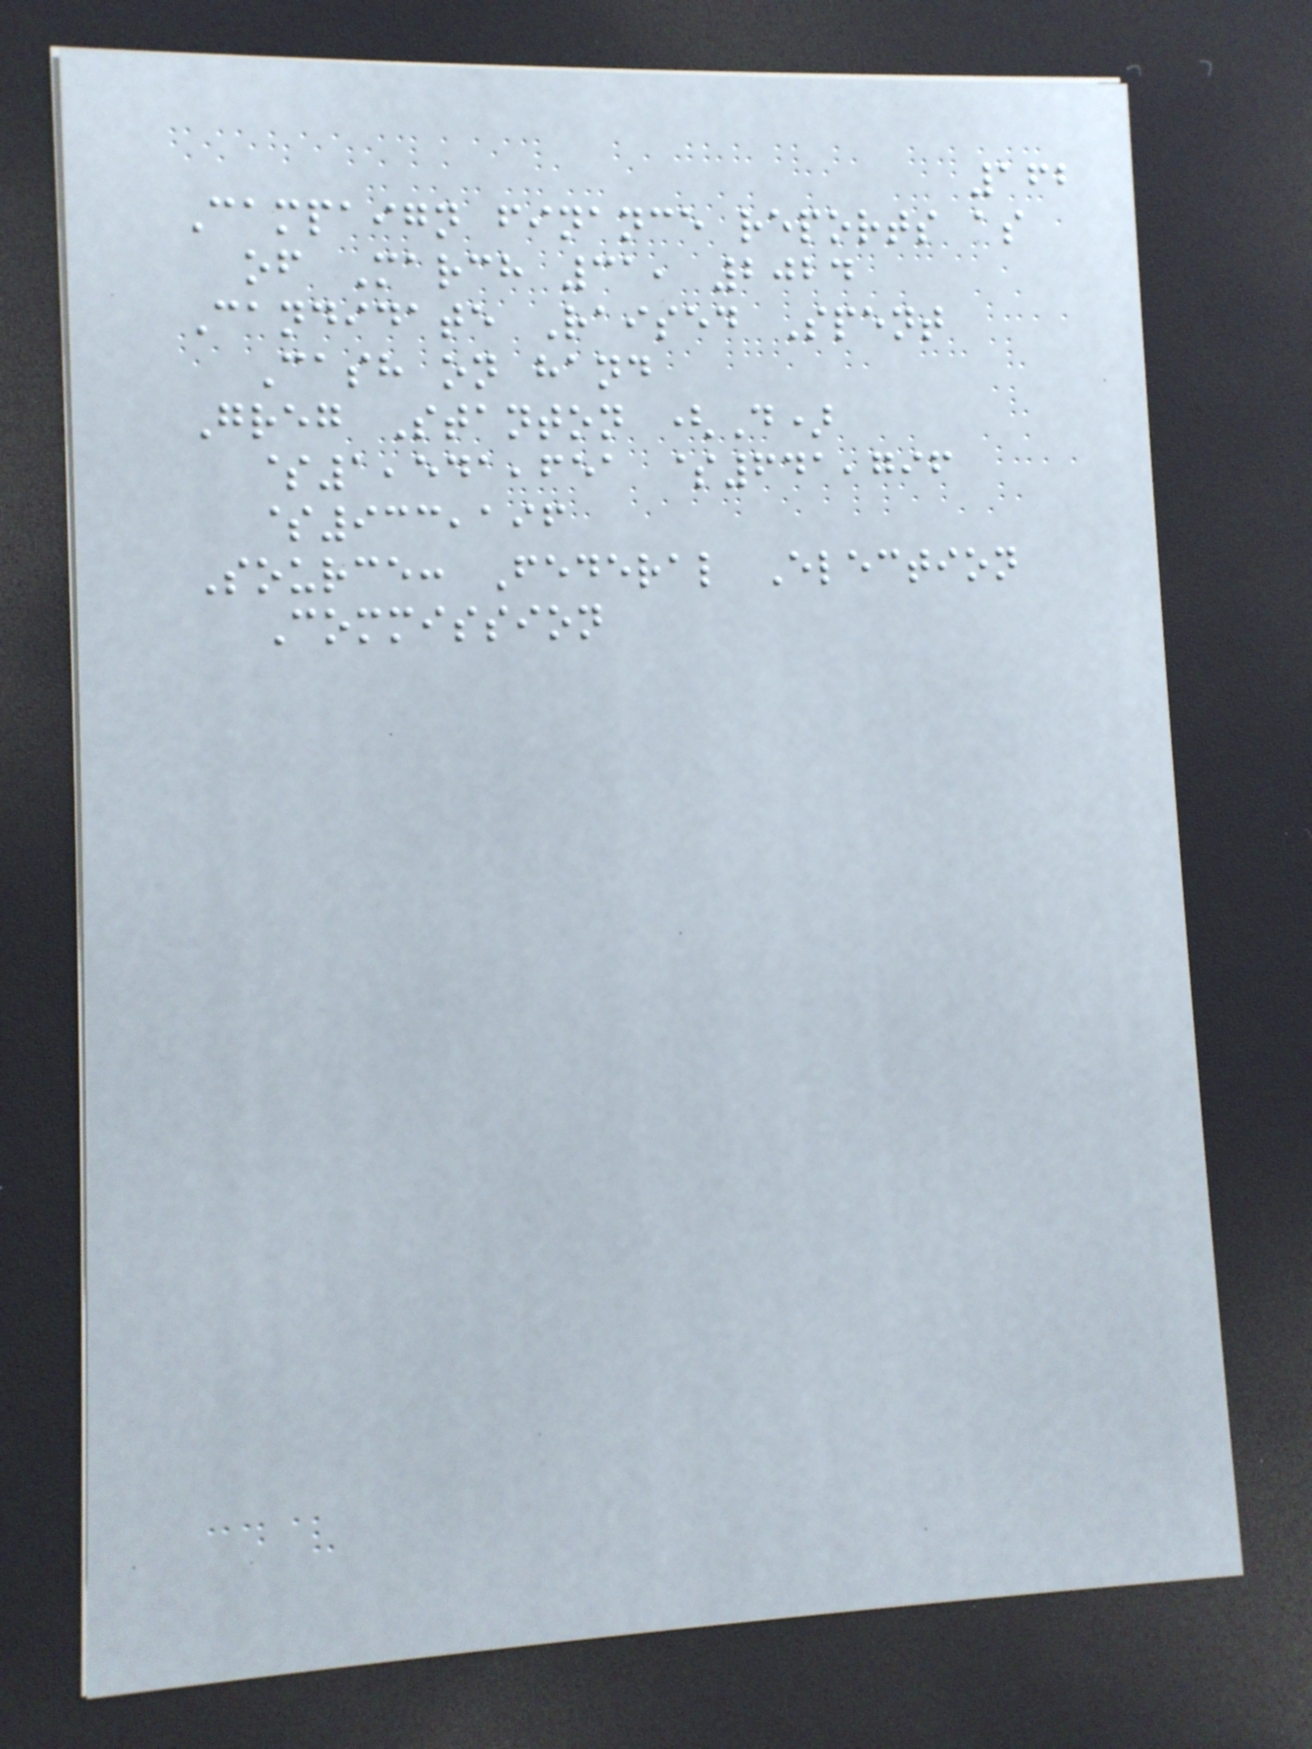162
Campaign finance reports as
of March 31, 2024
Candidate Raised Spent
Cash on hand
Greg Stanton (D)
$1,541,651 $641,796
$933,196
Source: Federal Election
Commission
